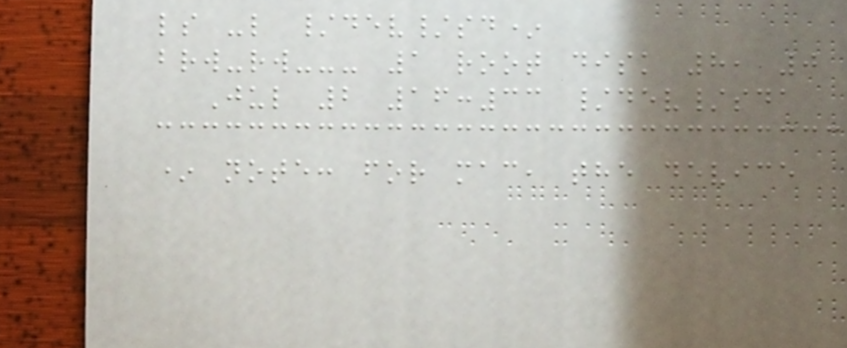ls -l /dev/sd*
brw-rw--- 1 root disk 8, 0
Jul 2 16:33 /dev/sda
* note: for mac, the device
